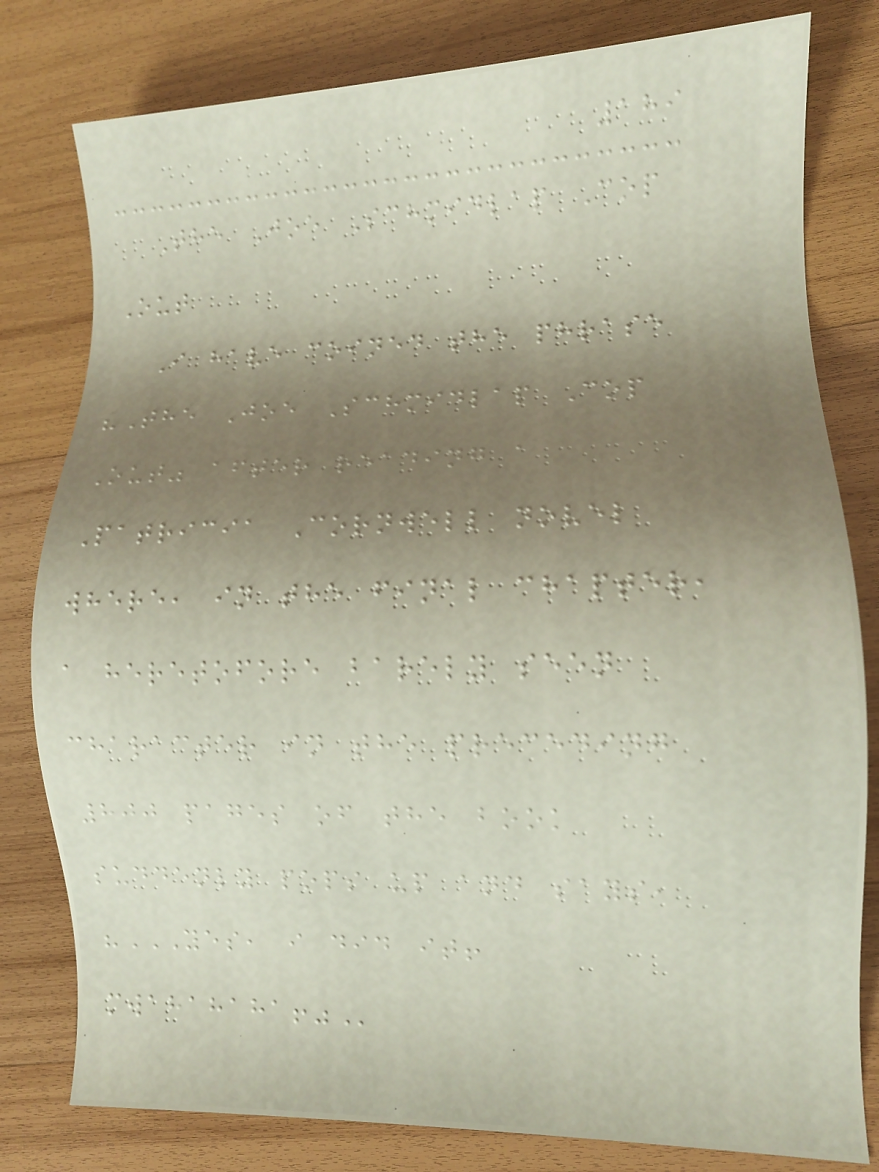189
The Joe Schmidlap Cop
Out
I have coined the phrase
"The Joe Schmidlap Cop
Out" after reading a
Patricia Cornwell novel
where, in the final chapter,
a heretofore barely seen
character in the preceding
800 pages of the book
suddenly pops up and says,
"YES, I DID IT!
MWAHAHAHA!"
